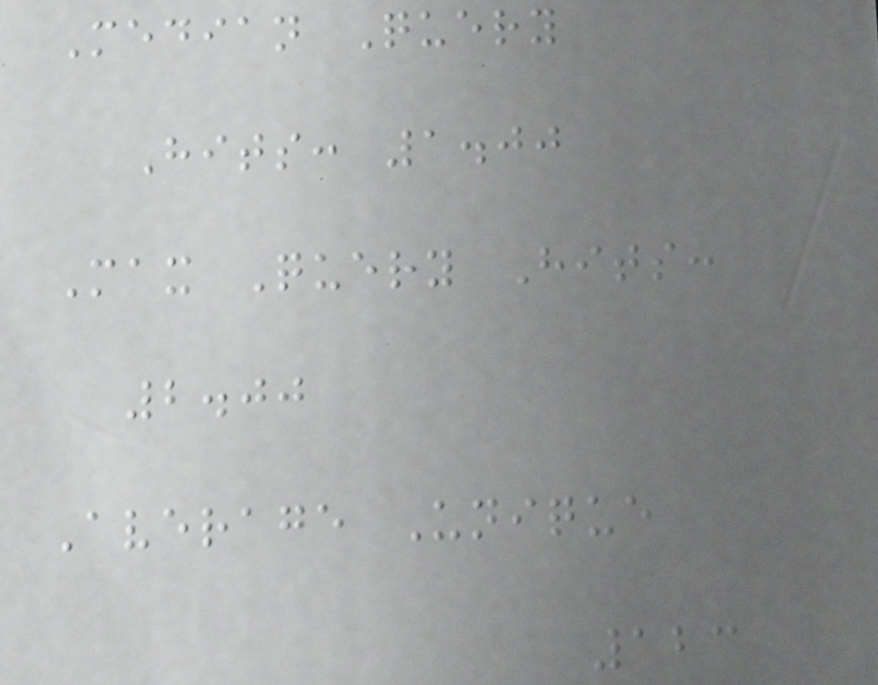Median Query
Hits: 1.00
Max Query Hits:
2.00
Average Unique
123
